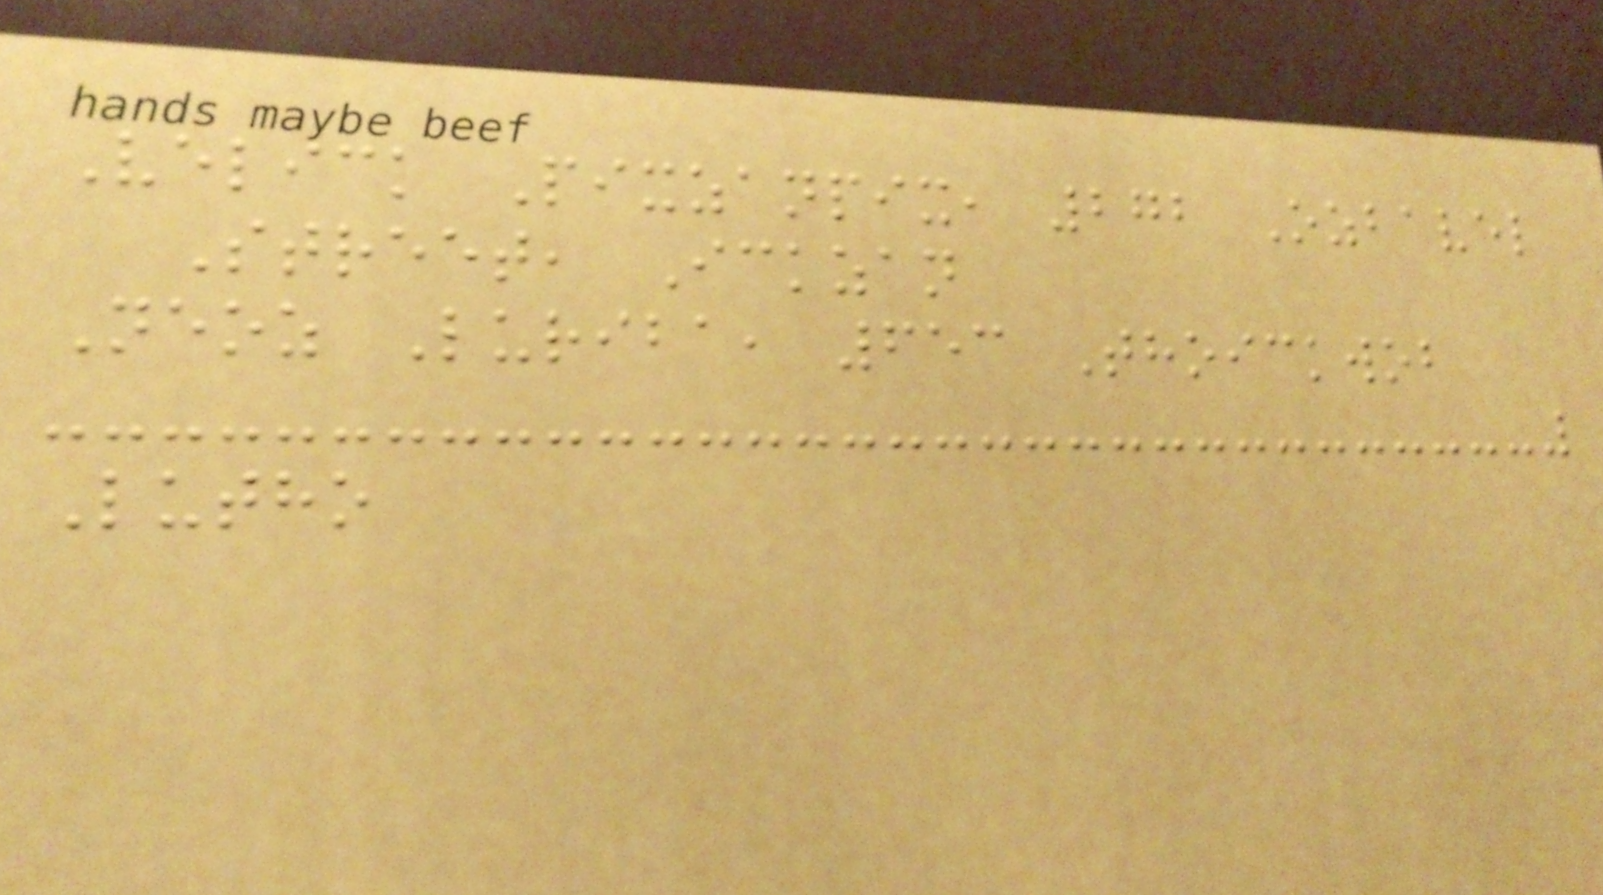Velick Pixzanpix, 272 Ozbavel
Street, Ickzan
Neoz Luriba, 653 Thoickwob
Lutho
